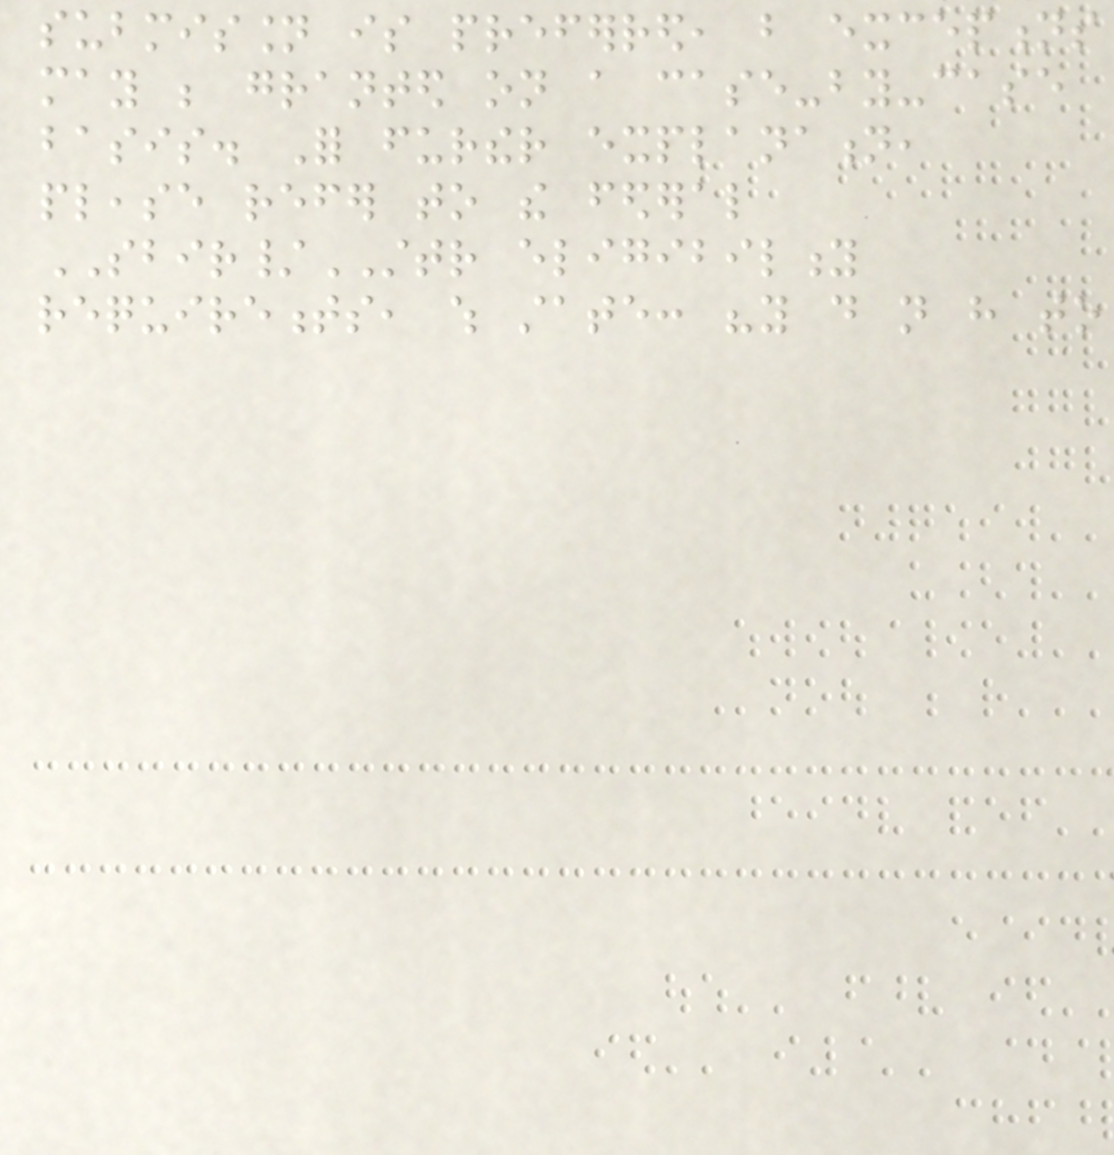submission is preferred, but exceptions
may be granted on a case-by-case
basis. For further explanation,
please refer to the federal
SBIR/STTR eligibility
requirements, which state: "you do not have to
